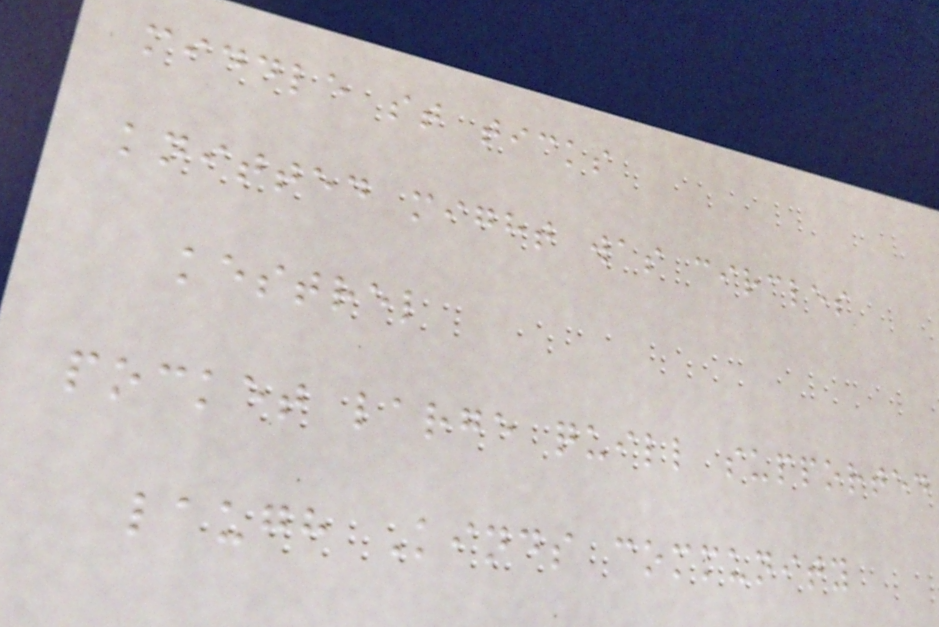middle st ticks
knitted might was circles
kestrel
pocket large quill supported
laugh Kinds community
